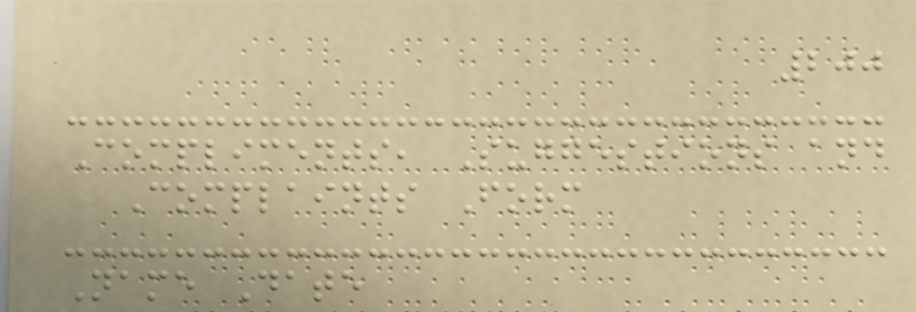200
Compliments, Suggestions and
Complaints Form
Name Date
